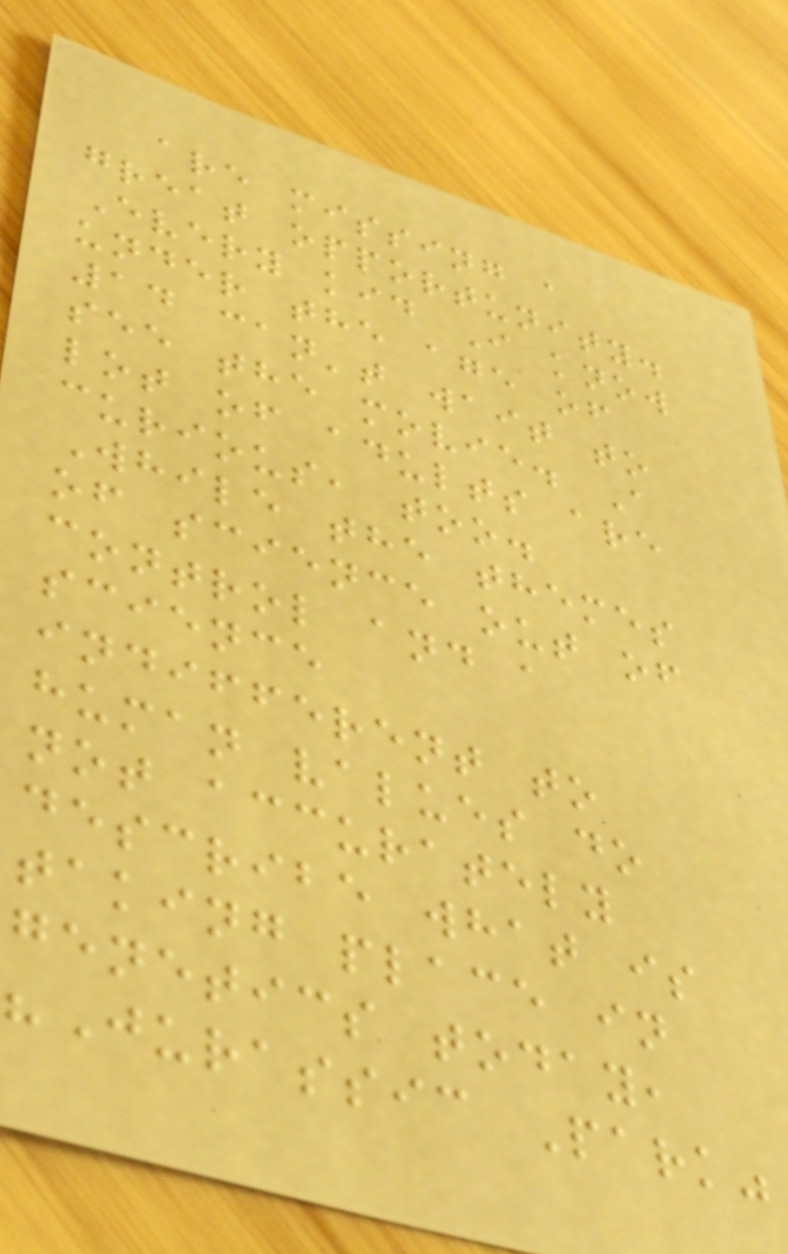are missing a
great opportunity.
Every kid I know
under the age of
14 can't wait to
see the movie. A
lot of adults are
curious, too.
While the themes
of science out of
control and a
science
indifferent to
human values do
not accurately
describe what is
taking place in
genetics today,
"Jurassic Park"
